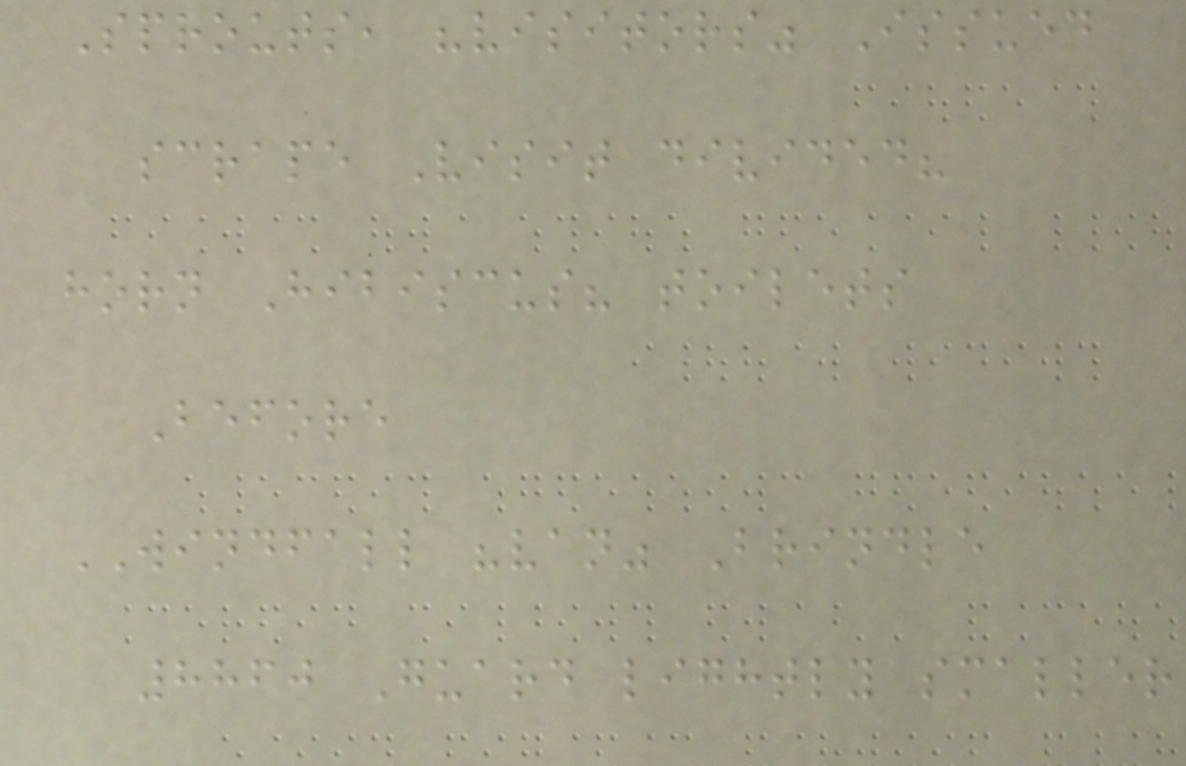Sprouts, "visitors" Issued
scrape Visit divided?
horn Hibiscus? toilets
Before
WINDFALL "van" Brindle
8860 Guard lightly smaller
